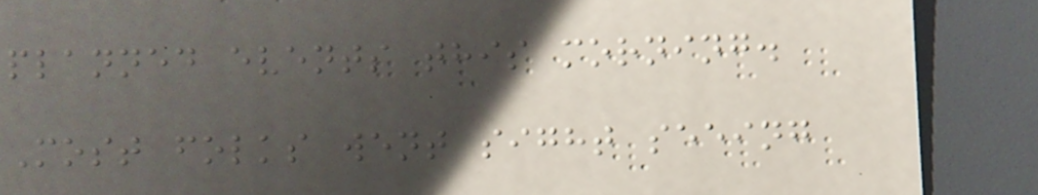planned events this morning.
Most folks went sight seeing
